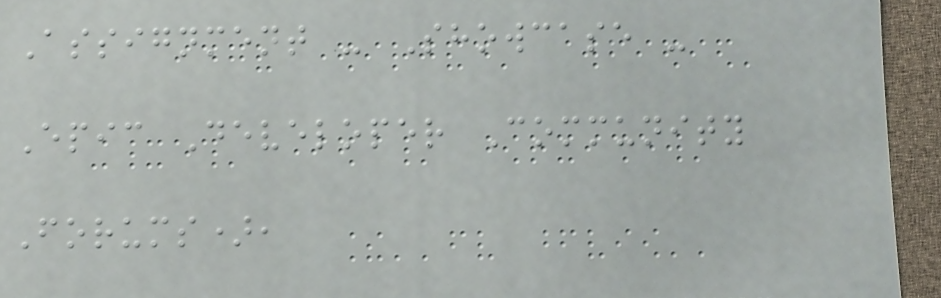Assignment - Showcase -
Epic Developer Community
Forums),
